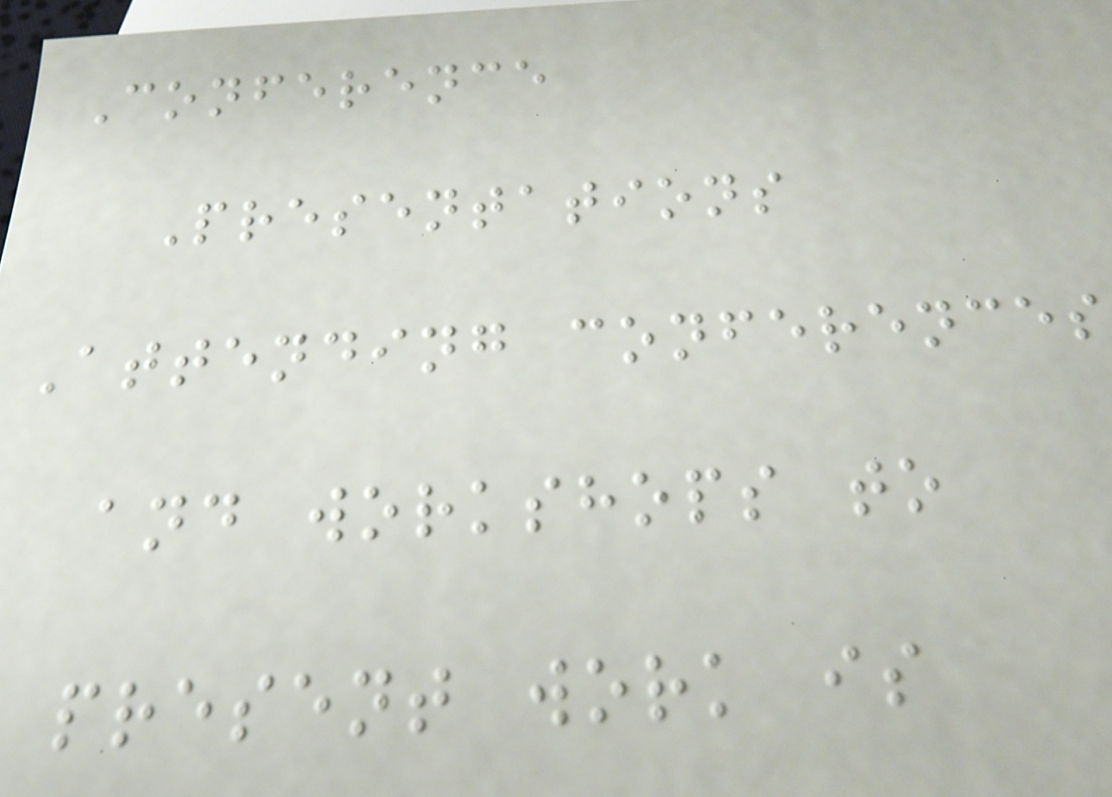Conference
Presentations
Attending conferences
and workshops to
present work is
